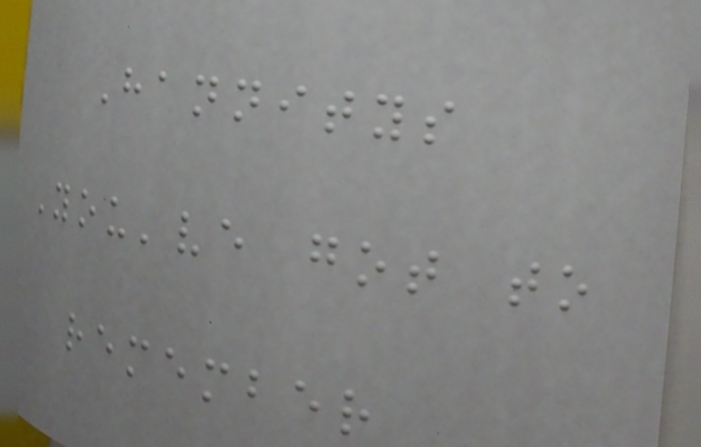Hannitys
You've got to
remember
